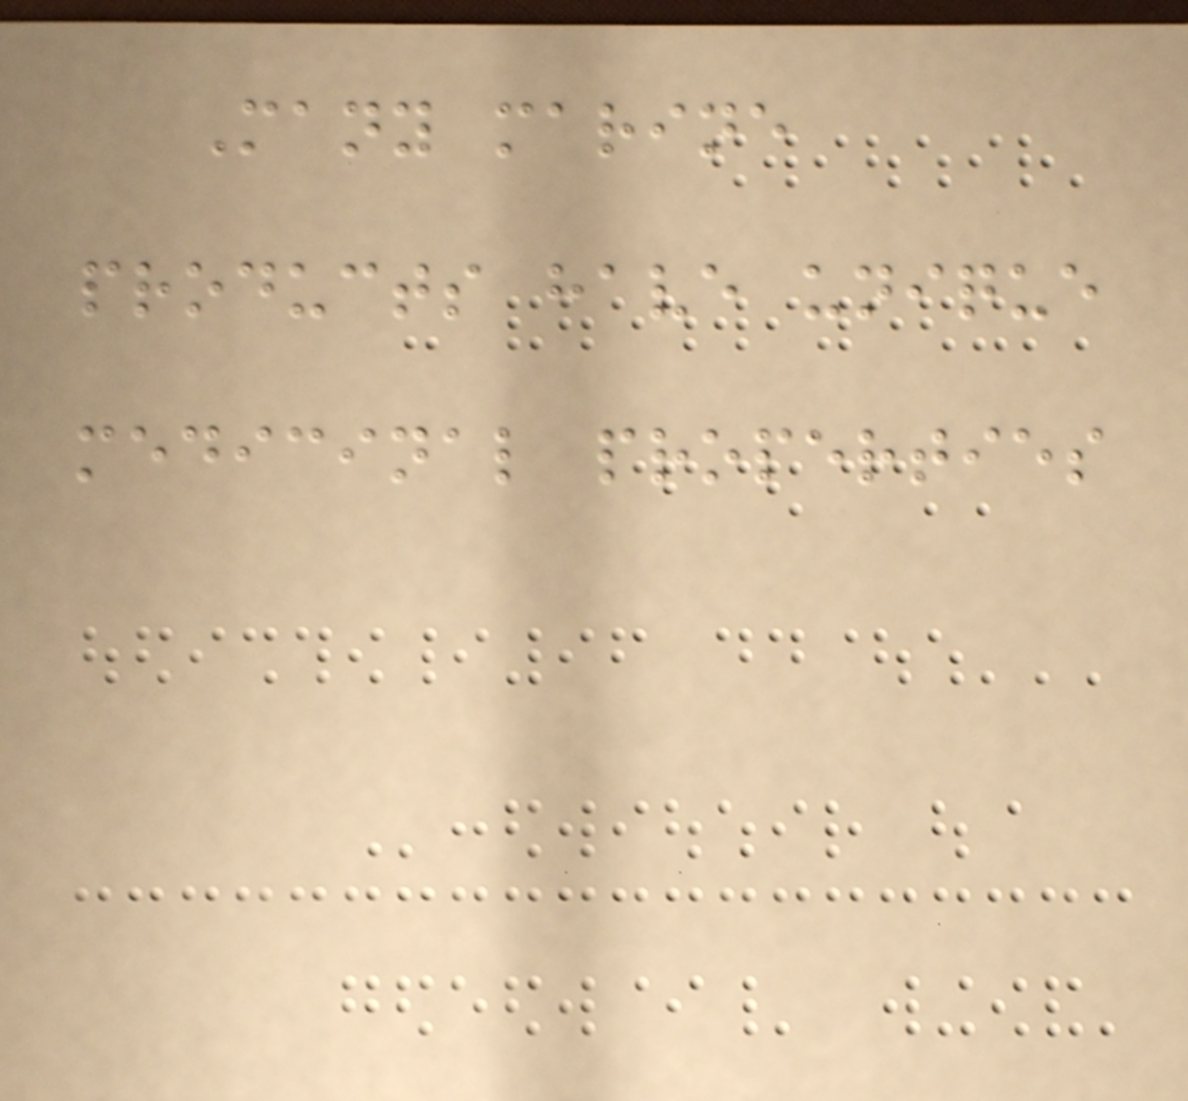Many marine
products have unique
medicinal properties
